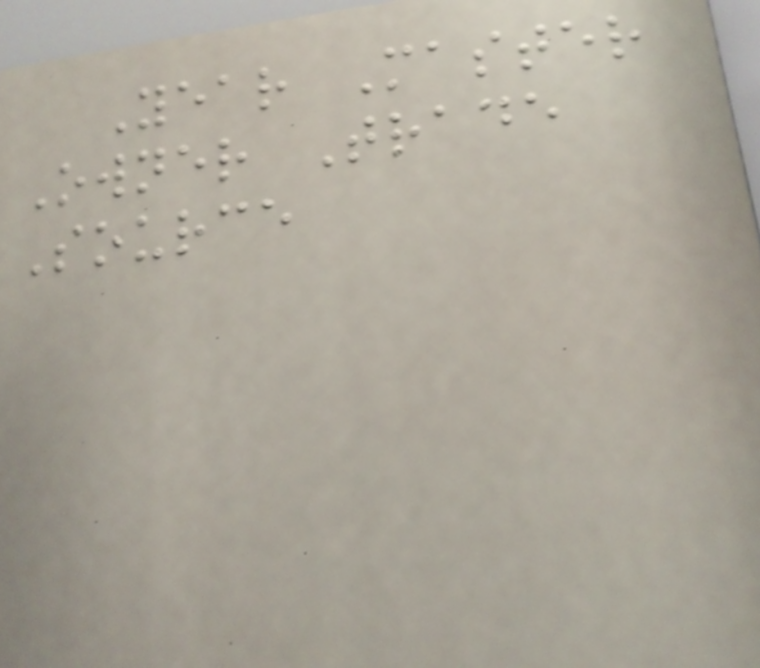Year Master
Owner Trade
Source
